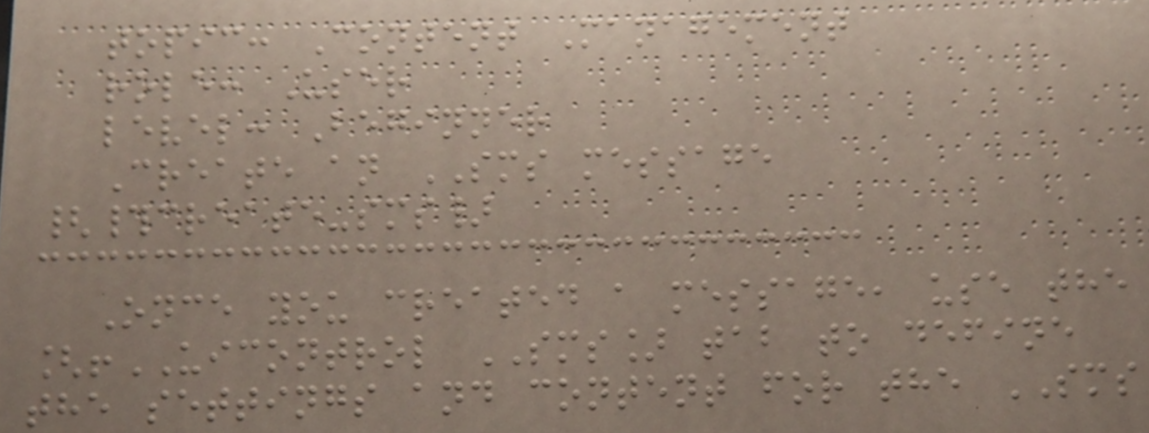topic: Content Management
role: User
level: Beginner
Create an SMS message
{#create-sms}
Once you created a message, use the
[!UICONTROL SMS] tab to define
the settings and content for the SMS
